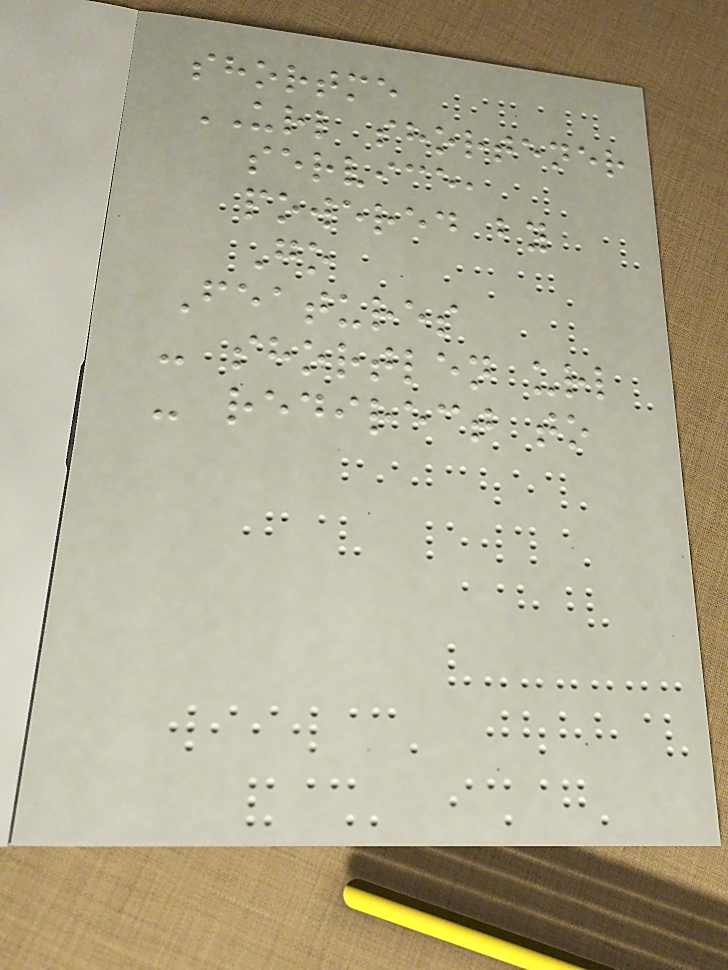shortme
URL shortener
service,
powered by
Go
Features
- shortlen url
- redirect to
